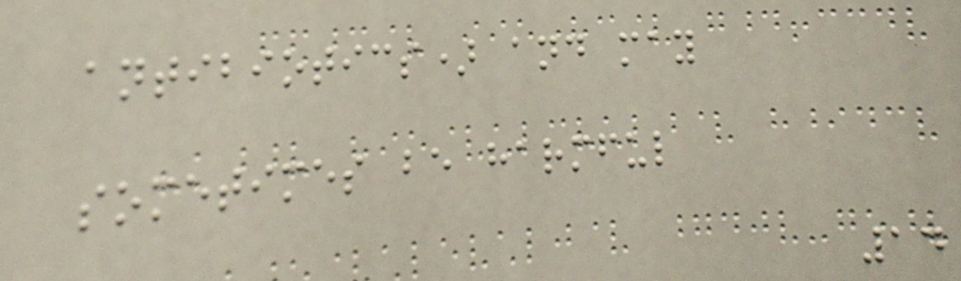antibiotics) and may
sometimes be harmful
14
